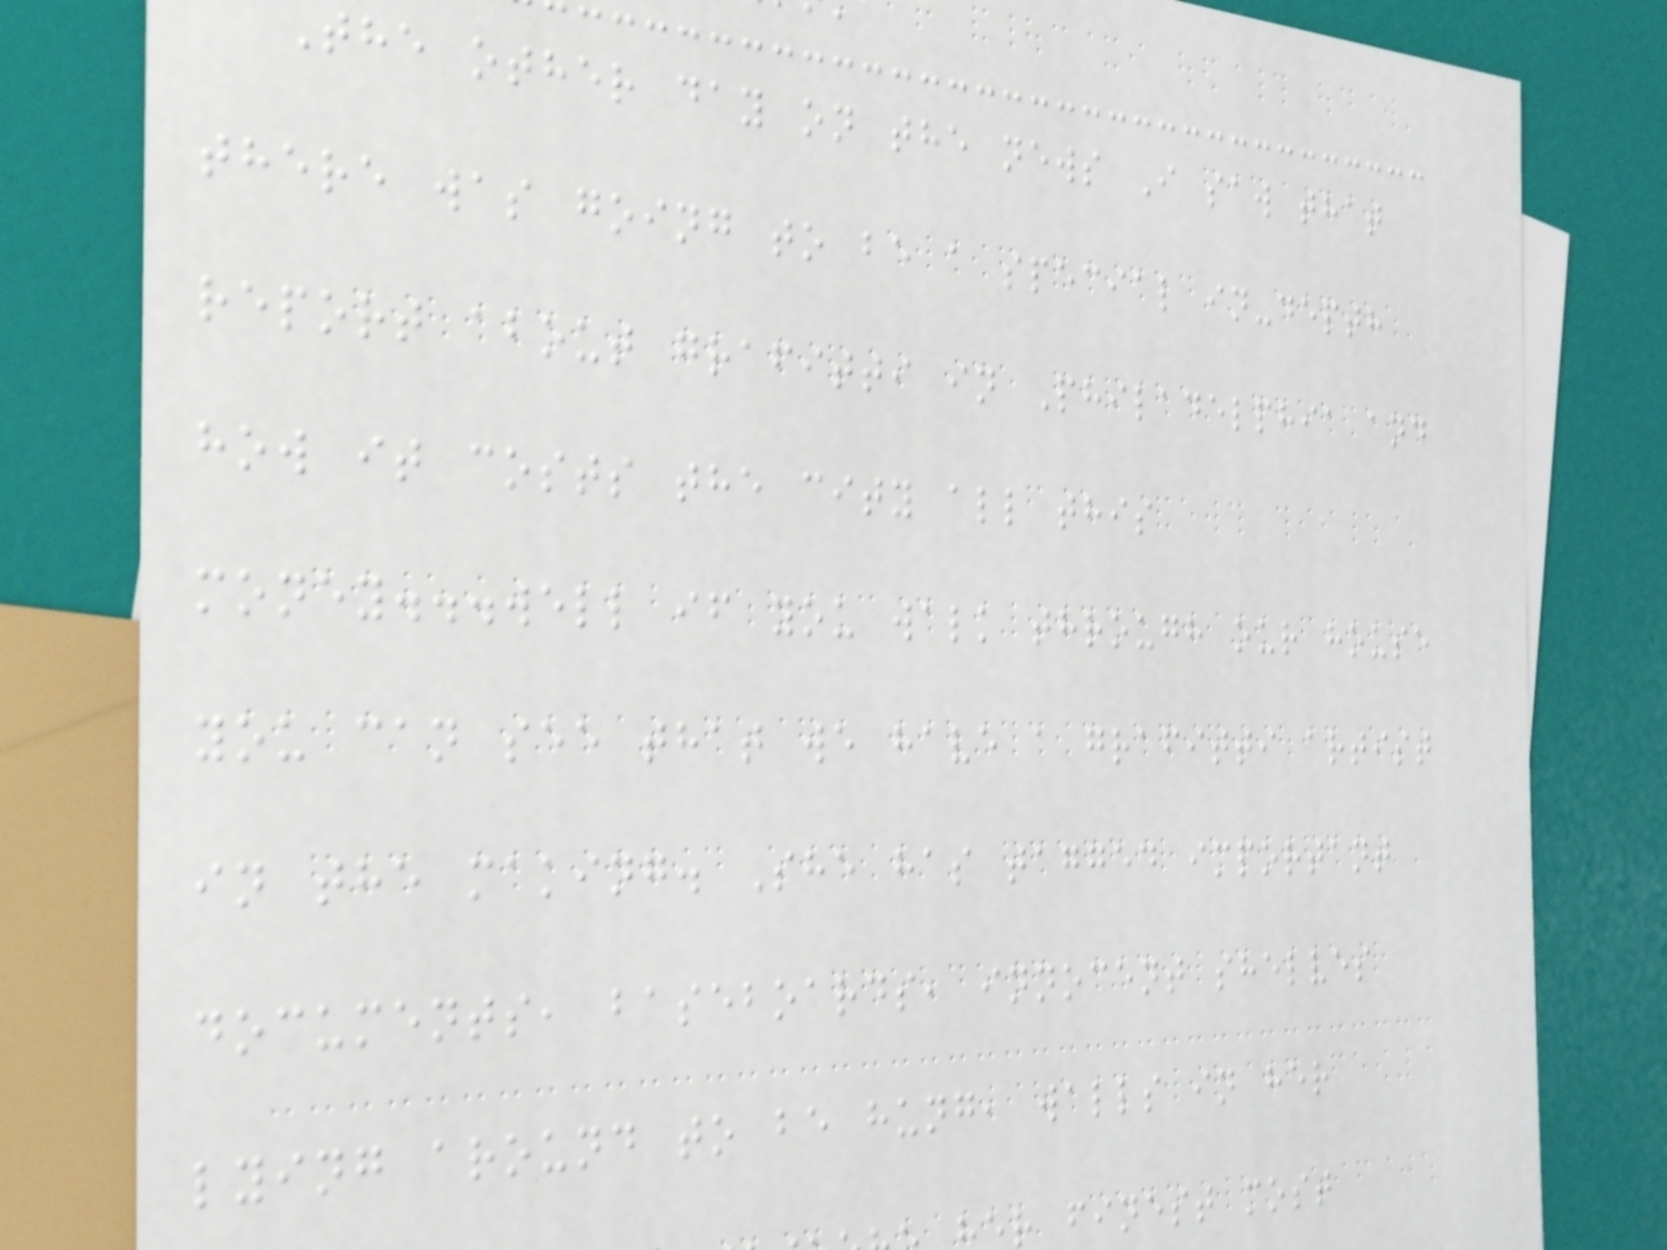The other day on the news I saw that
there was going to be a special in-depth
report about grafitti in Philadelphia and
how it costs the city all this
money...well if you walk through our house
you can see that we have a grafitti artist
in the making. She has tagged important
documents, baseboards, innocent shelves
lying around to be hung, walls in her
r finest most
